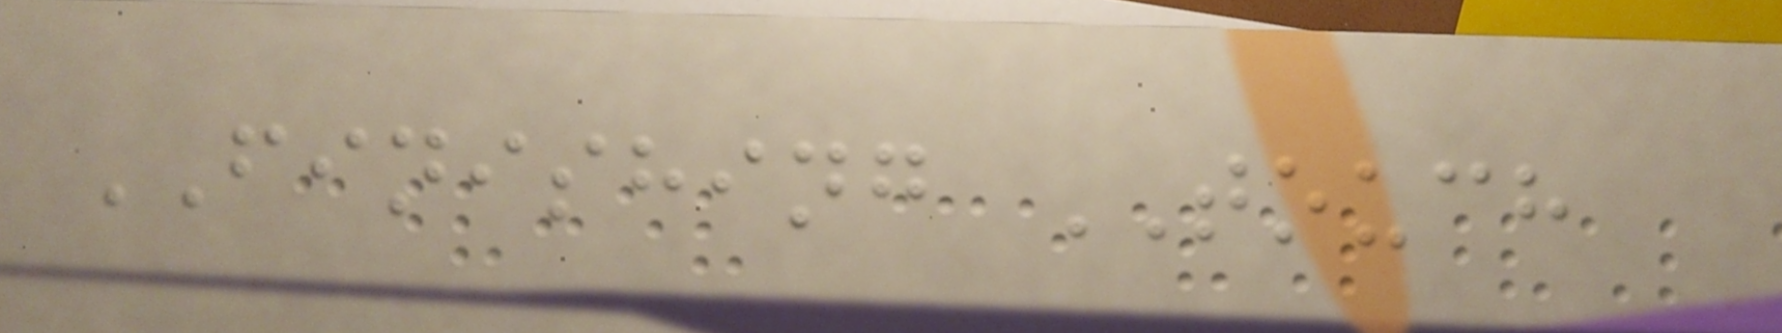FINISHING TOUCH
